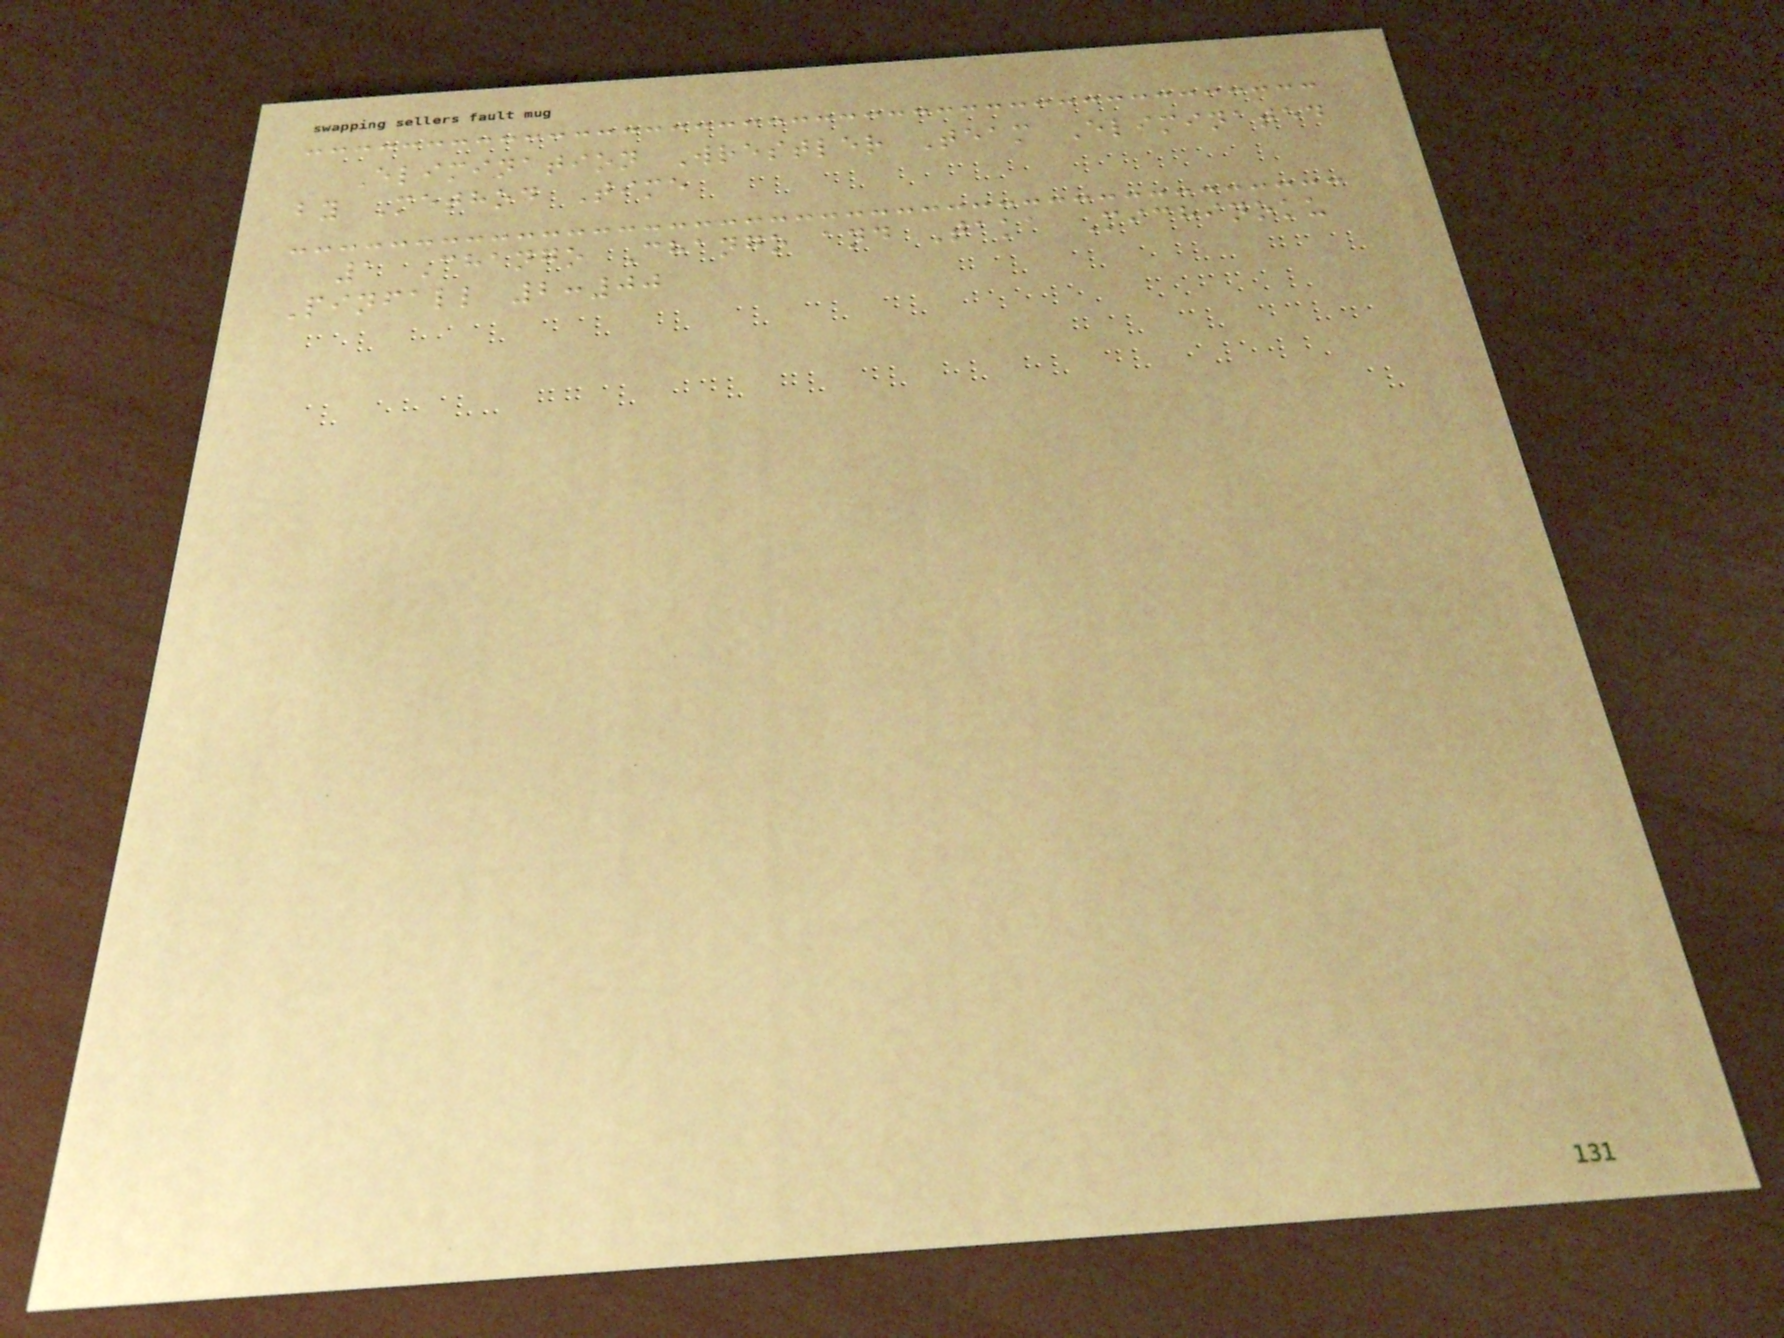Elimination Wrestler Team Eliminated
by Method Time
1 Chango Chango and Taka Michinoku
Pinfall 2:00
